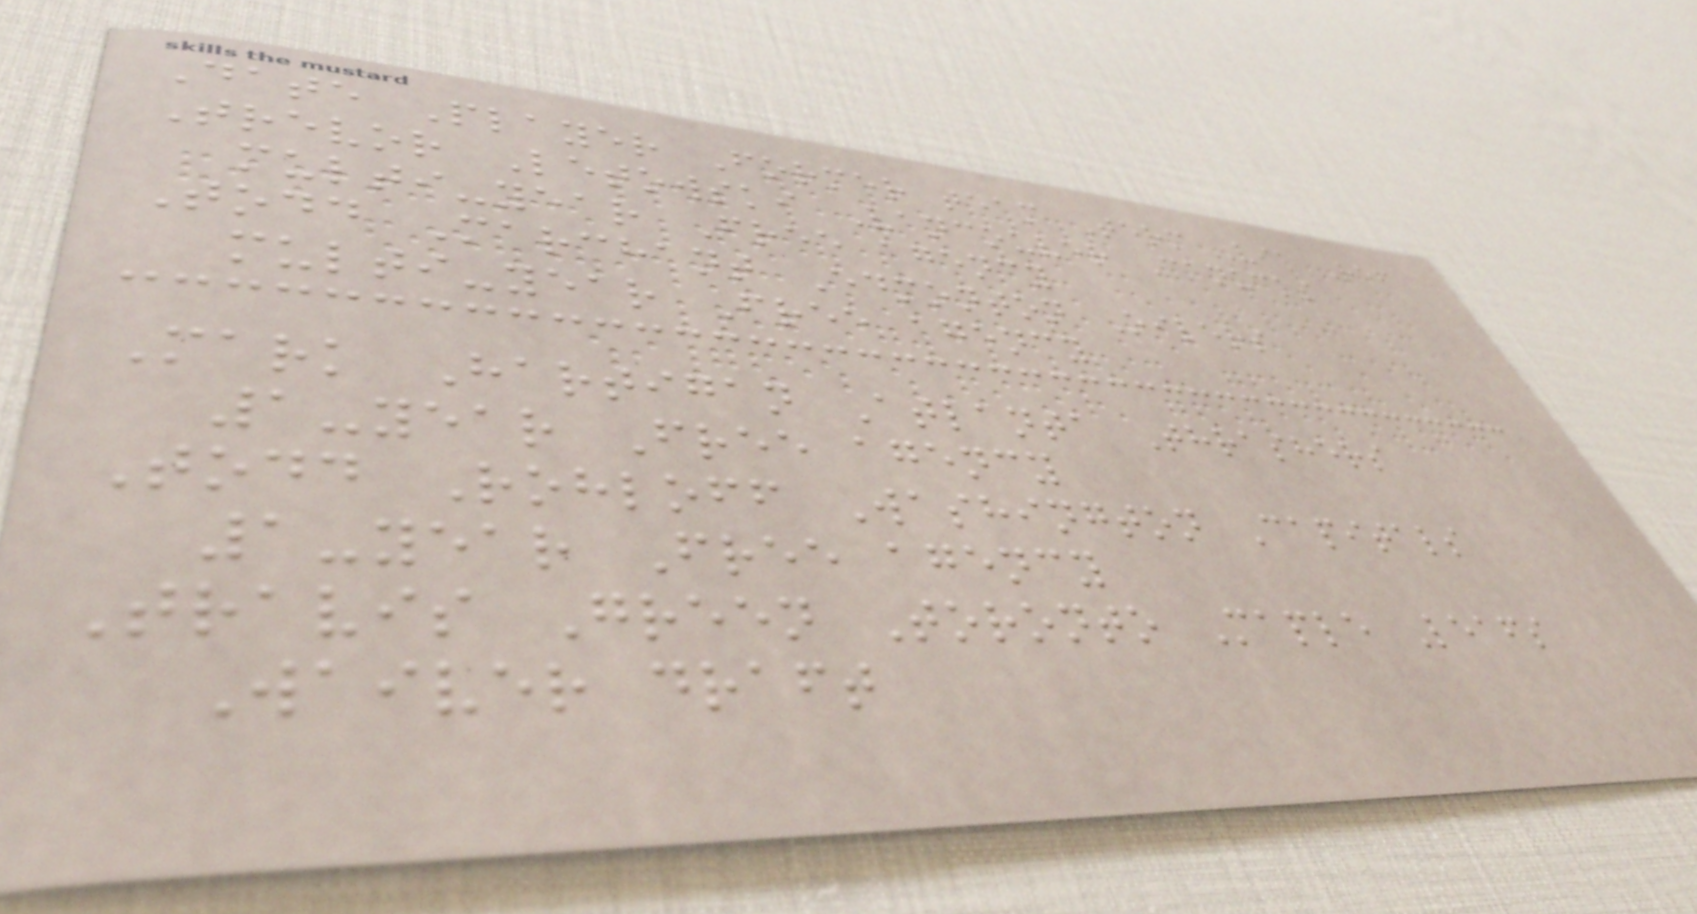Date Player Former team Term Via Ref
Trevor Letowski Vancouver Canucks
multi-year Free agency
Todd Marchant Edmonton Oilers
multi-year Free agency
Mark Hartigan Atlanta Thrashers
1-year Free agency
Todd Rohloff Washington Capitals
1-year Free agency
Travis Green Toronto Maple Leafs
Waiver draft
